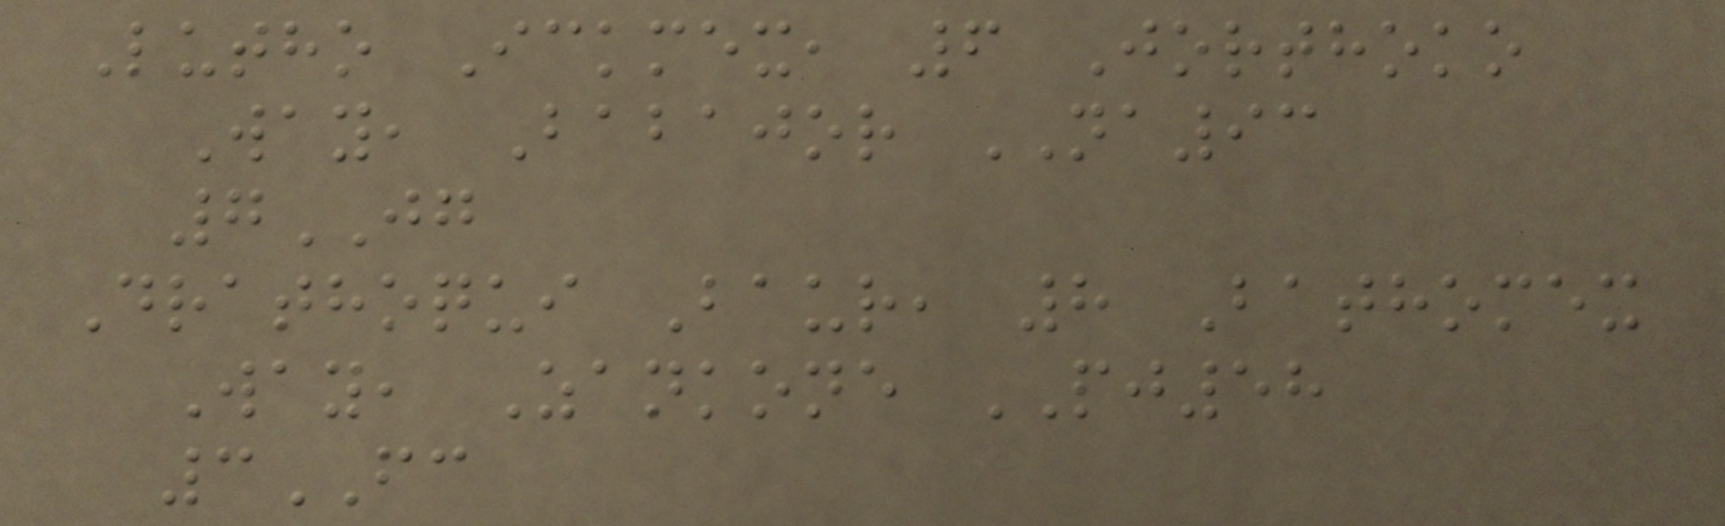Lutho Ickmex, 6 Jorthoko
Way, Babajor NA93
7JG
Drathoqui Baur, 8 Bathomex
Way, Zankone PJ58
3FC
